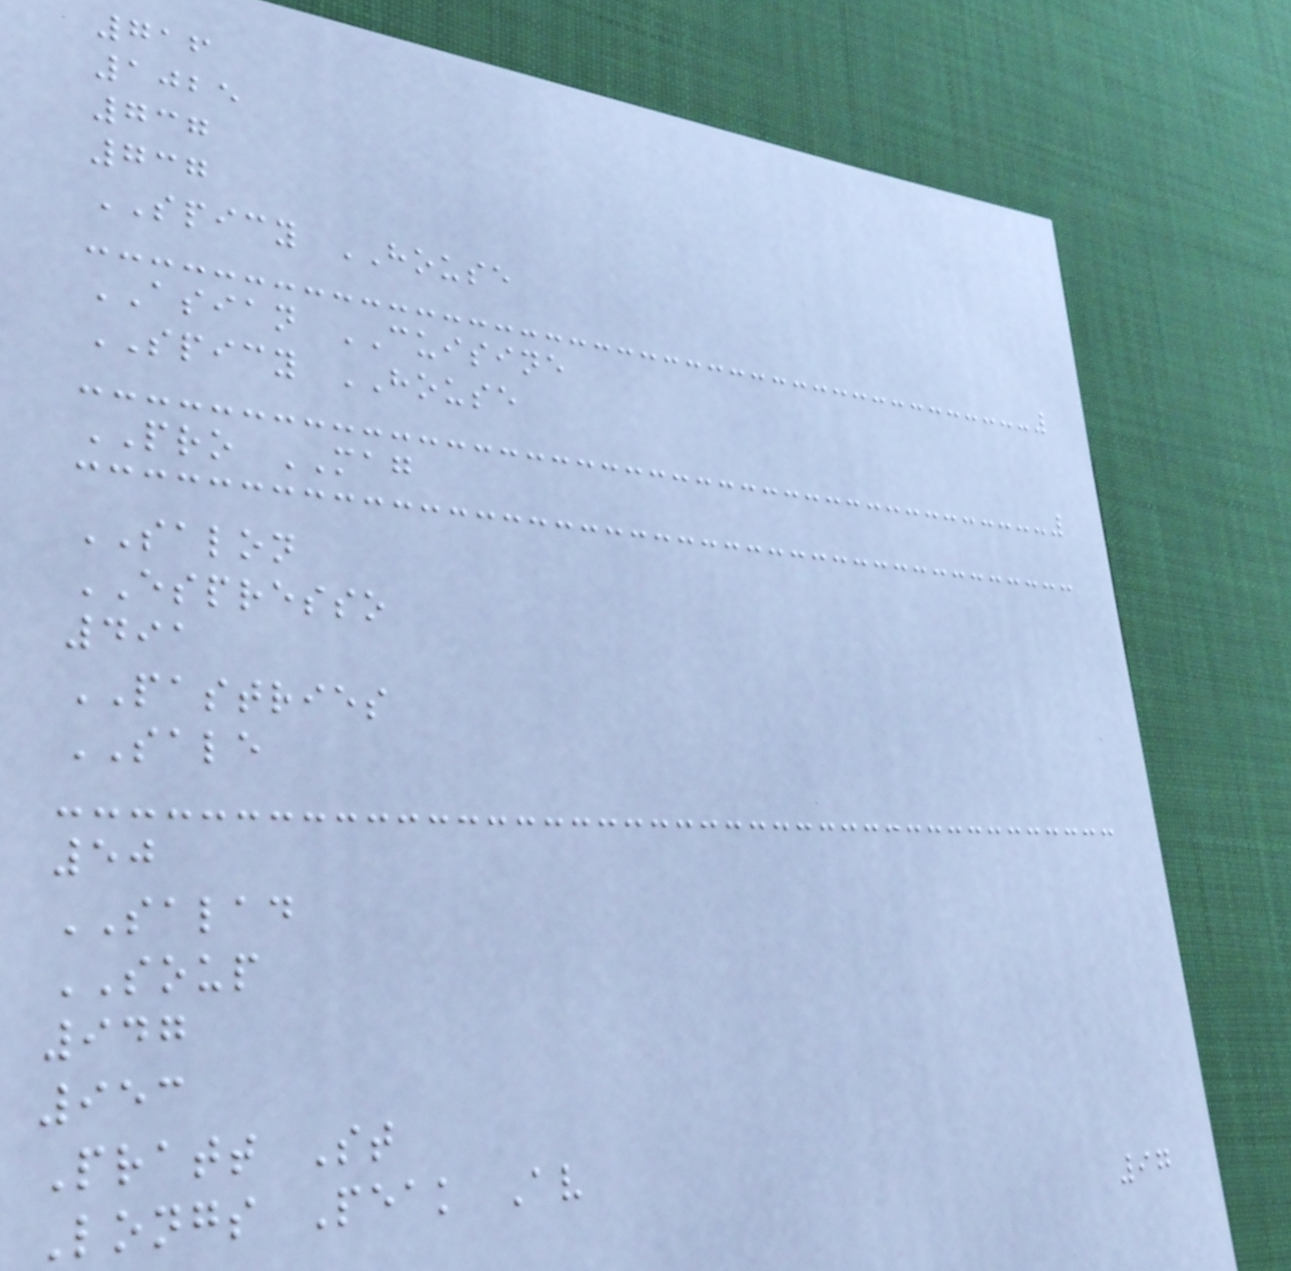716
1025
737
737
SPICY HOUSE
ASIAN CUISINE
SPICY HOUSE
PRO MAG
SALON
ESPRESSO
491
PASTRIES
SALE
50
SALAD
SOUP
947
953
Pratt St
Longs Peak Av
97
